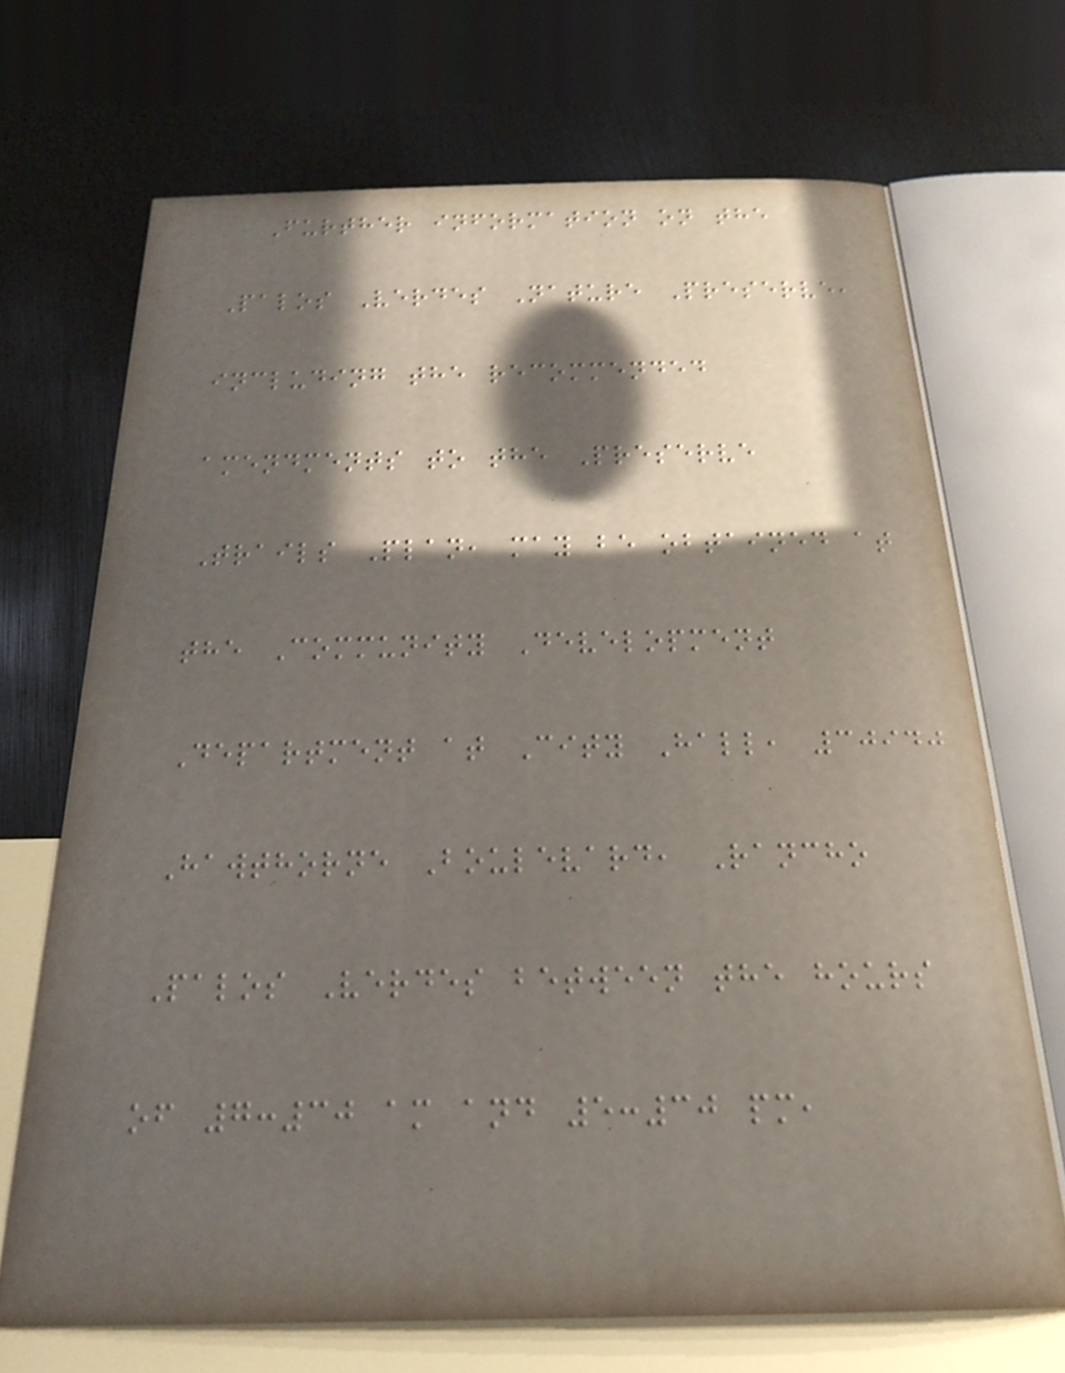Further information on the
Palos Verdes Nature Preserve,
including the recommended
amendments to the Preserve
Trails Plan, may be obtained at
the Community Development
Department at City Hall, 30940
Hawthorne Boulevard, Rancho
Palos Verdes between the hours
of 7:30 am and 5:30 pm,
